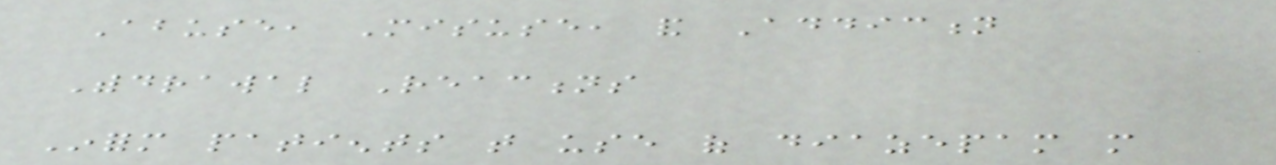Abuse, Misuse, and Addiction
Withdrawal Reactions
Inform patients that use of diazepam more
